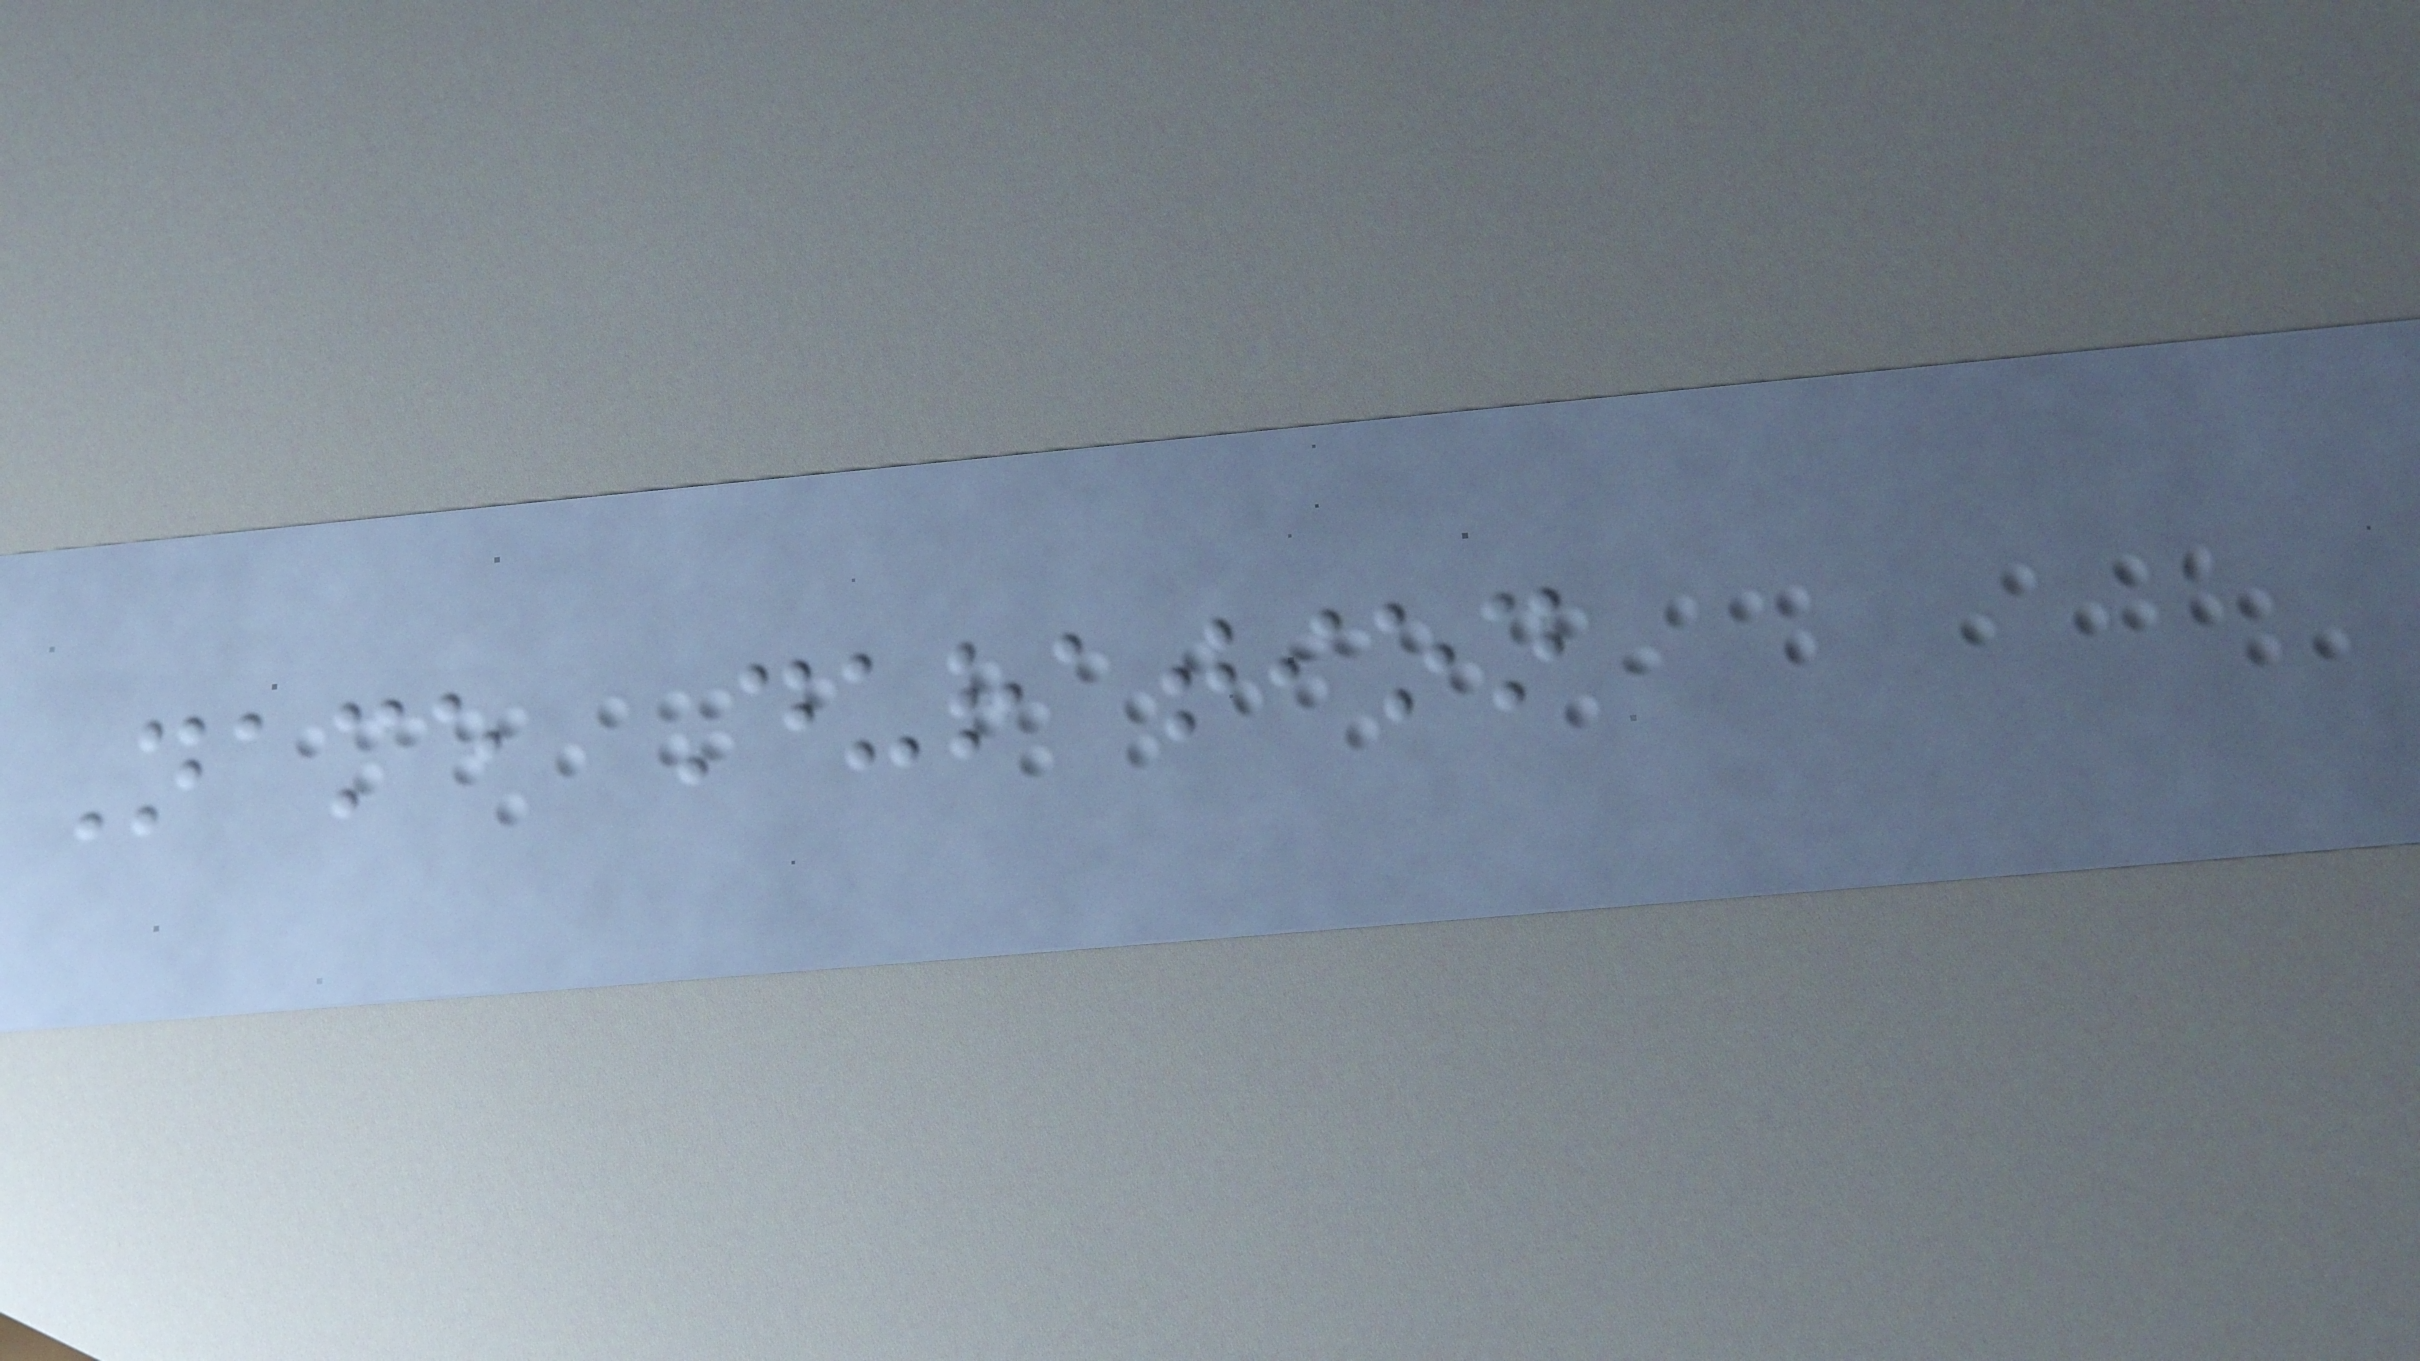Name Duration
